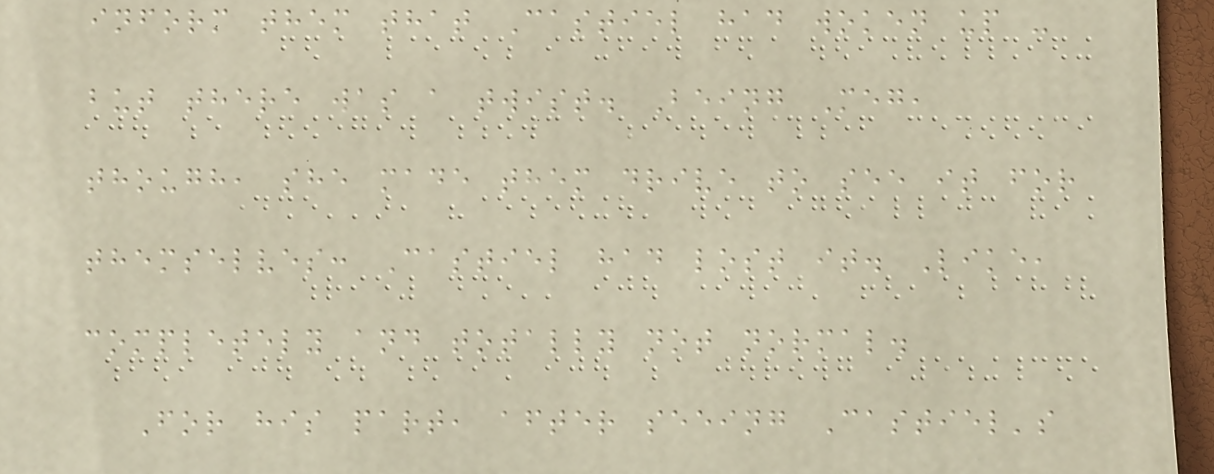inform them that Castiel had woken up -
but there was a twist. Being Meg,
though, she made them drive to see it for
themselves: Castiel had lost it. Like,
completely and totally not normal.
For his part, after seeing Castiel's
